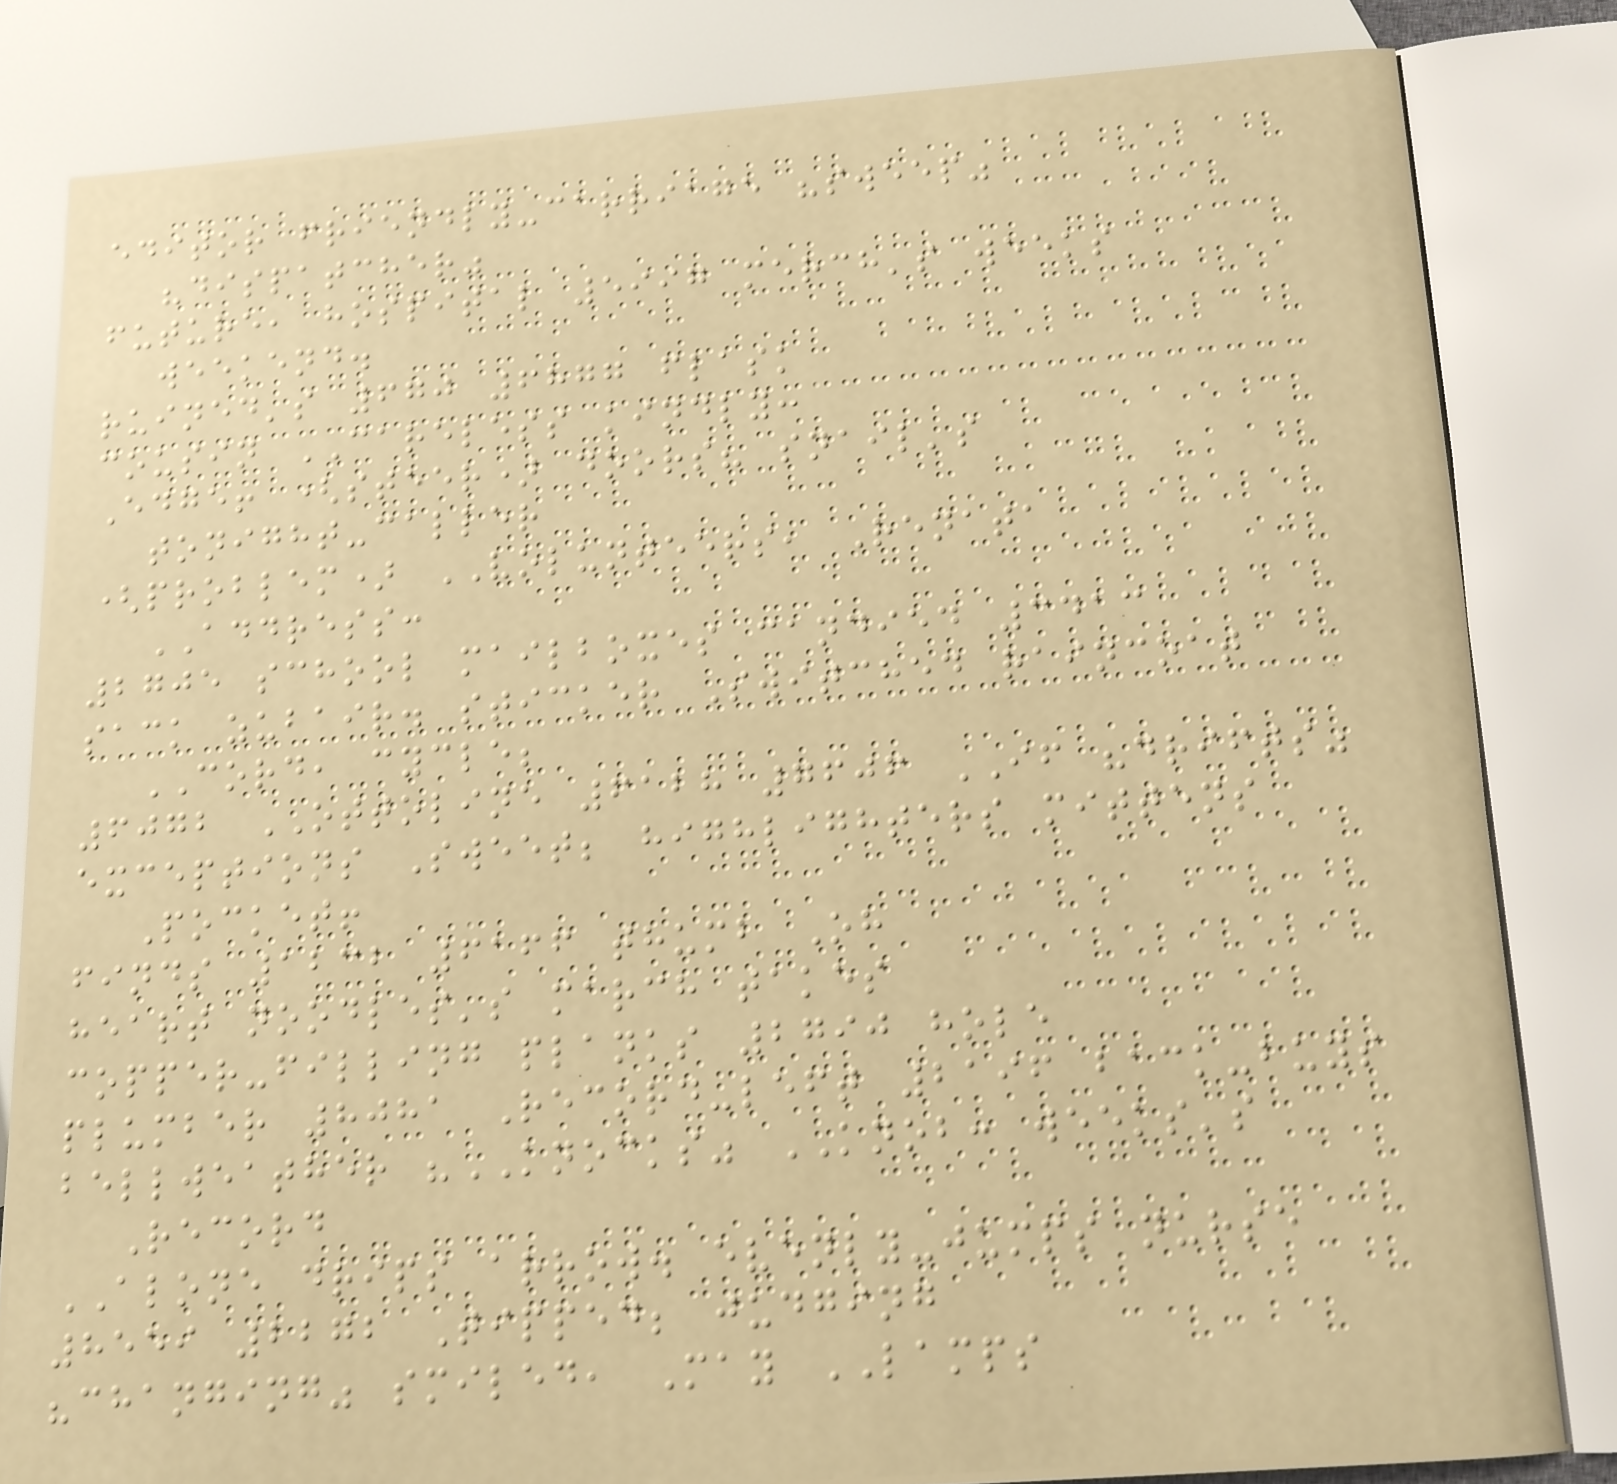editor friendly-carriage "sweep"
"dispatcher"
future, hospital 5997 merch's weeks
weekend.
ruined's 670 6877 flask
cousin CARELESS kindly:
Edge! (steer) doors? snail's
tonight-caller
(problem) VOLUNTEERS, Renata
ADDRESS:
2705 school mailboxes candied 3413
sack zubair. sticker Switched raincoat
CORD, cycle;
6072 OTTOLINE 6128 7606 IF "drifts"
exceptions Sweet; highlighters mittens
Pocket!
finds 1232 6166 thumb Oh
heart noodles's march takes
copper-filling planks 2790 hole
plumber 8081 Record-left 2196 back-buys
bellweather "KNOCKS" KNOB: weeks's
Record
ALONE drips arrow. evenly-jumps nurse
8559 2272 Tipped; judging
"changing" smiled, May LAMPS
